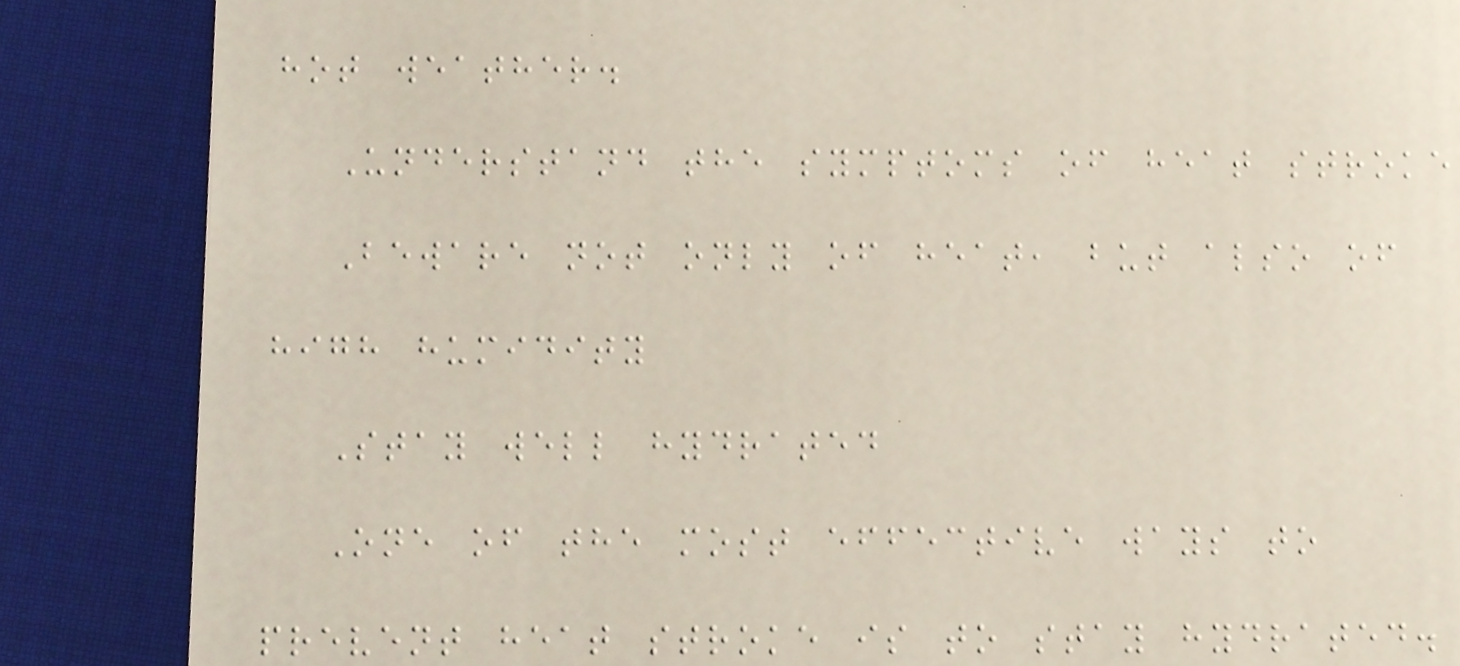hot weather.
Understand the symptoms of heat stroke
Beware not only of heat, but also of
high humidity
Stay well hydrated
One of the most effective ways to
prevent heat stroke is to stay hydrated.
